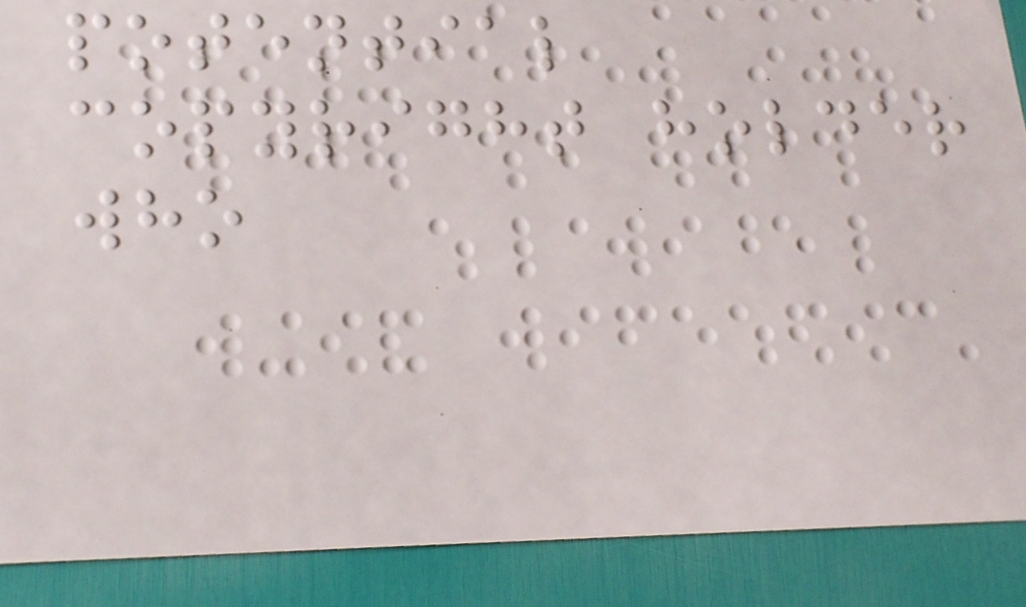potential
copyright holder
who
